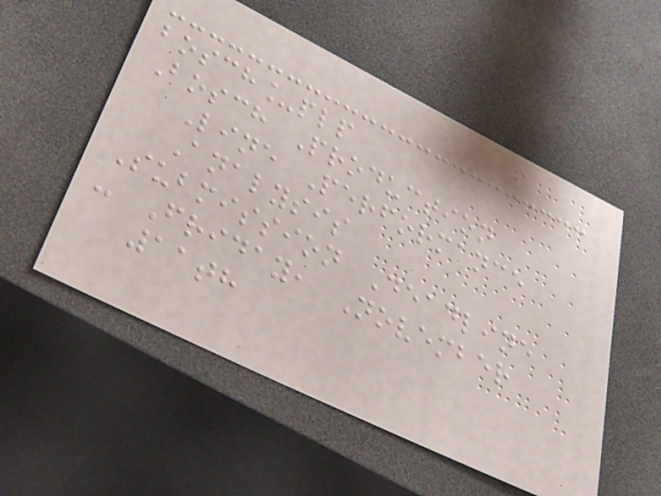bosch_plp
Bosch Production
Line Performance
Analysis
Submission Deadline
- Friday, November
11th
